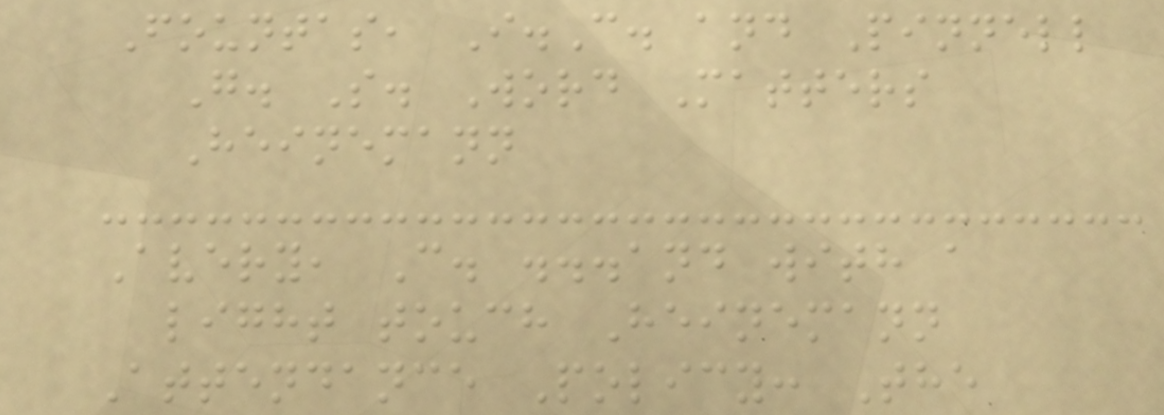Fountas, I.C. and Pinnell
G. S. Word Matters
Heinemann
Avery, C. ...and with a
light touch Heinemann
Attendance Policy: The
